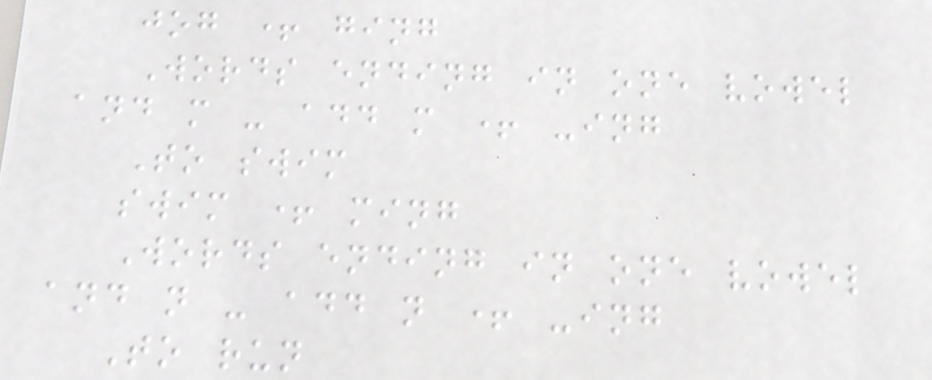jog + ging
Words ending in one vowel
and m - add m + -ing
To swim
swim + ming
Words ending in one vowel
and n - add n + -ing
To run
